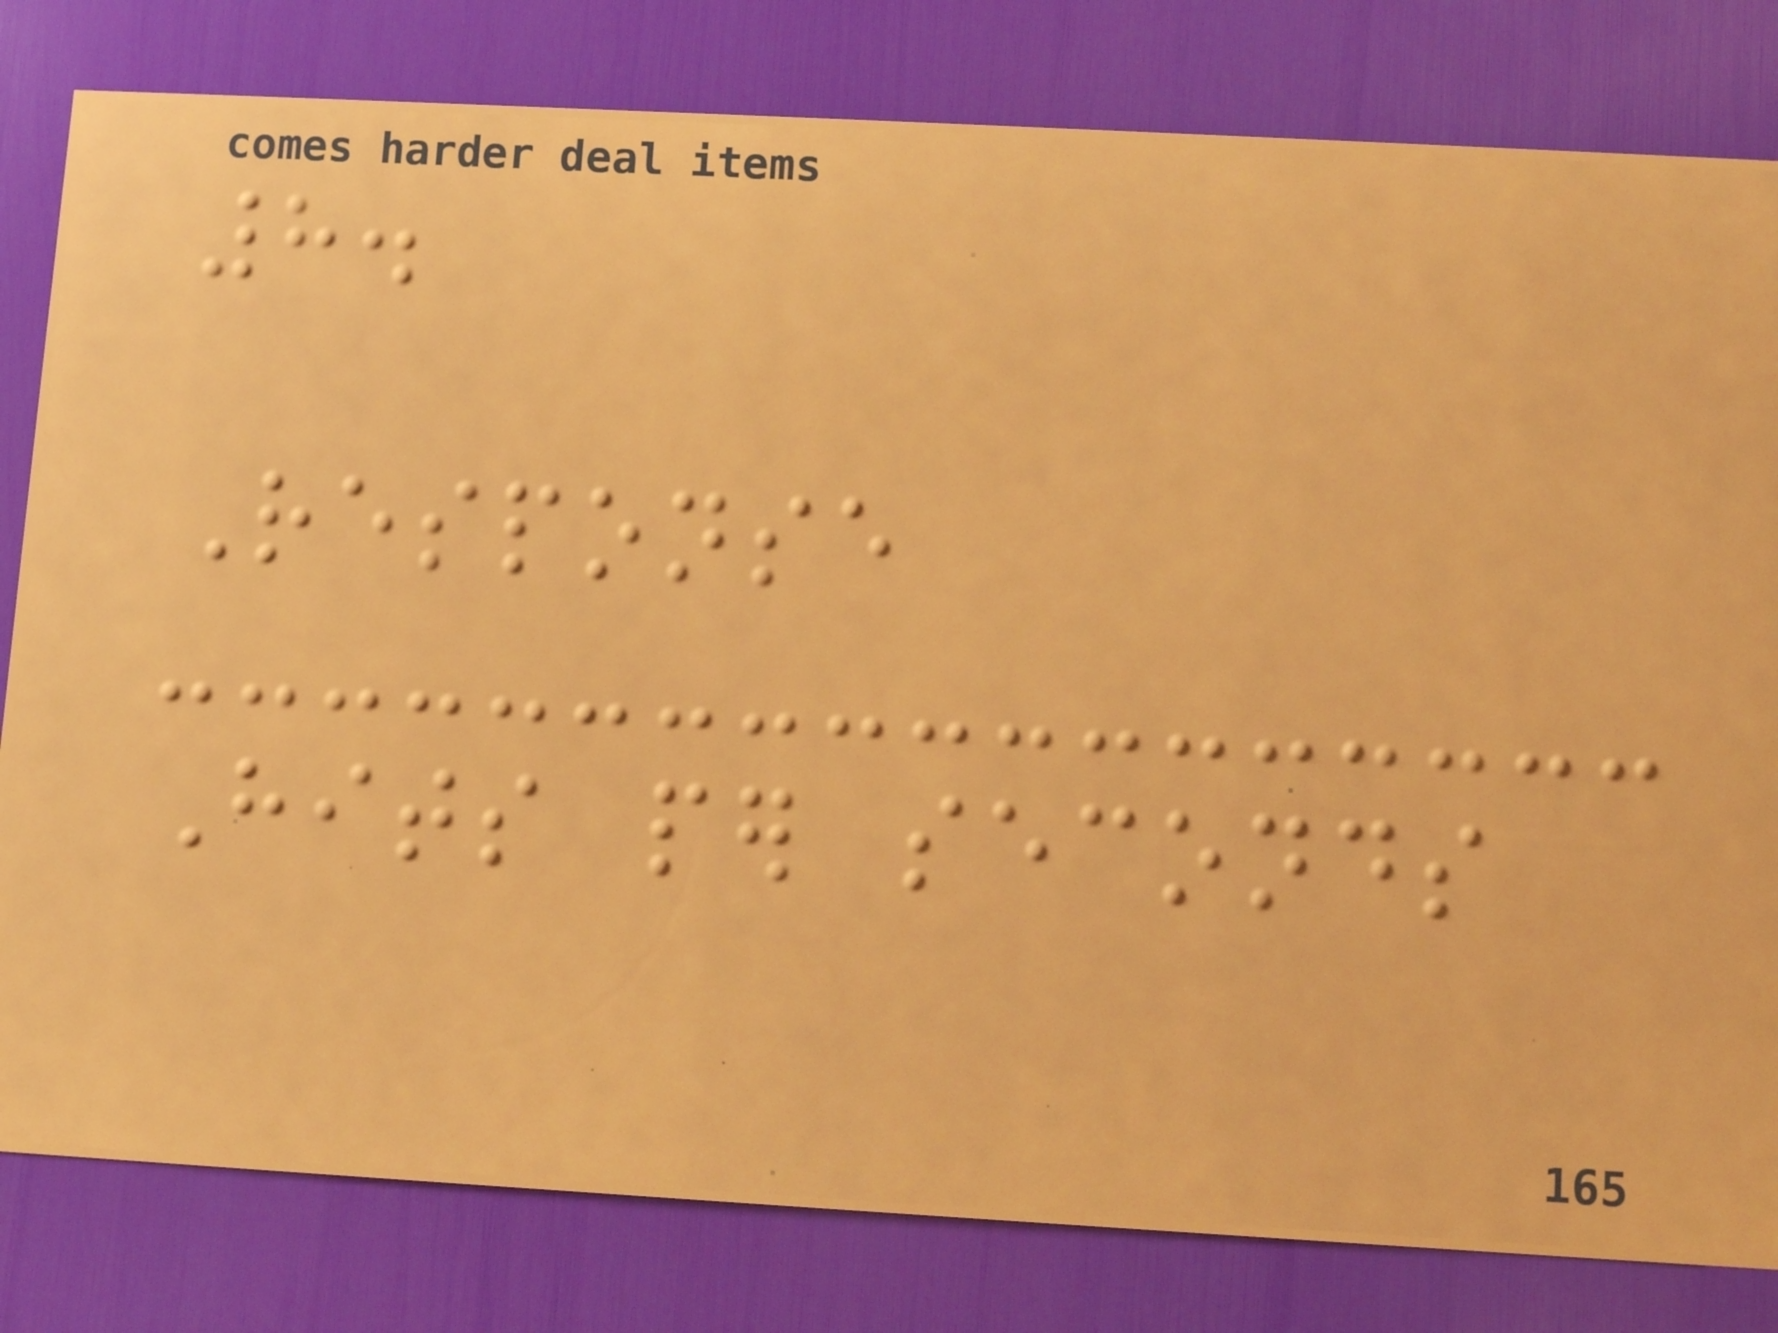8.
Response
Hits per seconds
